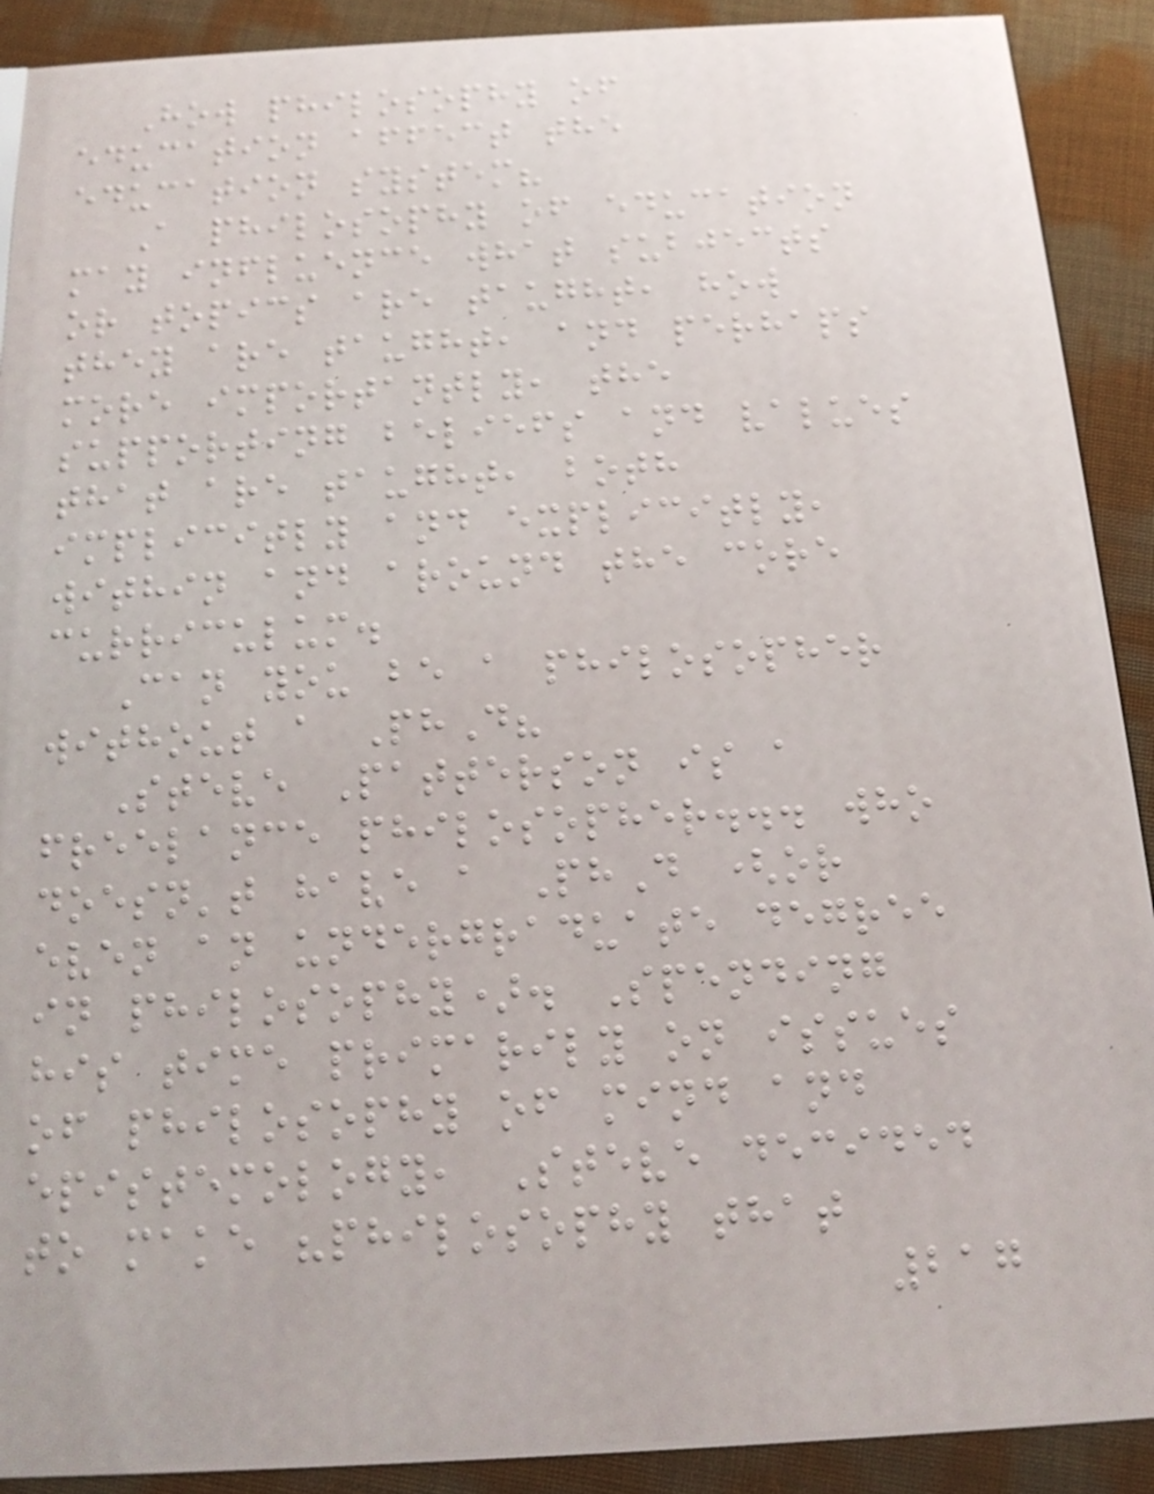How philosophy of
education affect the
education system?
A philosophy of education
may influence what subjects
or topics are taught, how
they are taught, and perhaps
more importantly, the
supporting beliefs and values
that are taught, both
implicitly and explicitly,
within and around the core
curriculum.
Can you be a philosopher
without a PhD?
Steve Patterson is a
freelance philosopher... who
doesn't have a PhD (or
even an undergraduate degree
in philosophy). Spending
his time primarily on issues
of philosophy of mind and
epistemology, Steve decided
to make "philosophy that
217
